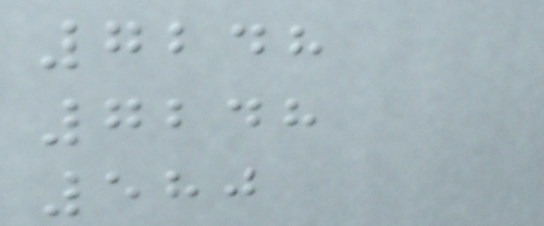7248
7248
580
